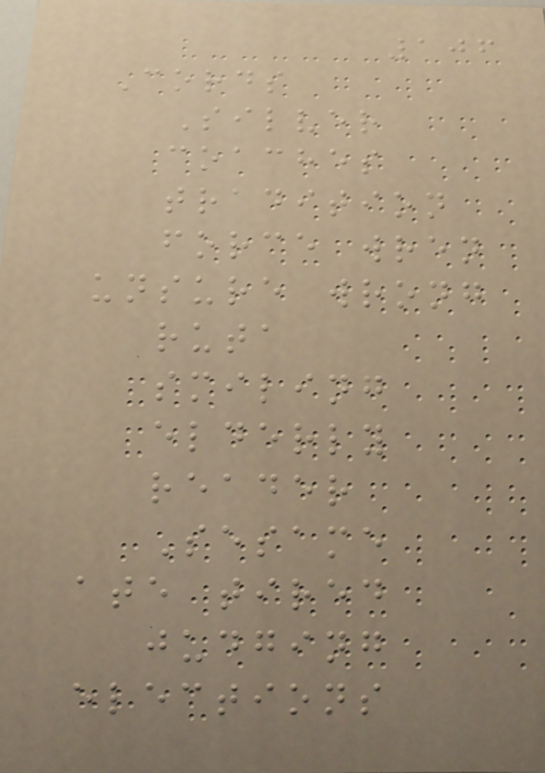106
Cords
Silver
coaches
tradition
force wren
unsure wrong
ruta
smiling
elderly
reader
Sesame
ate tired
judging
elections
